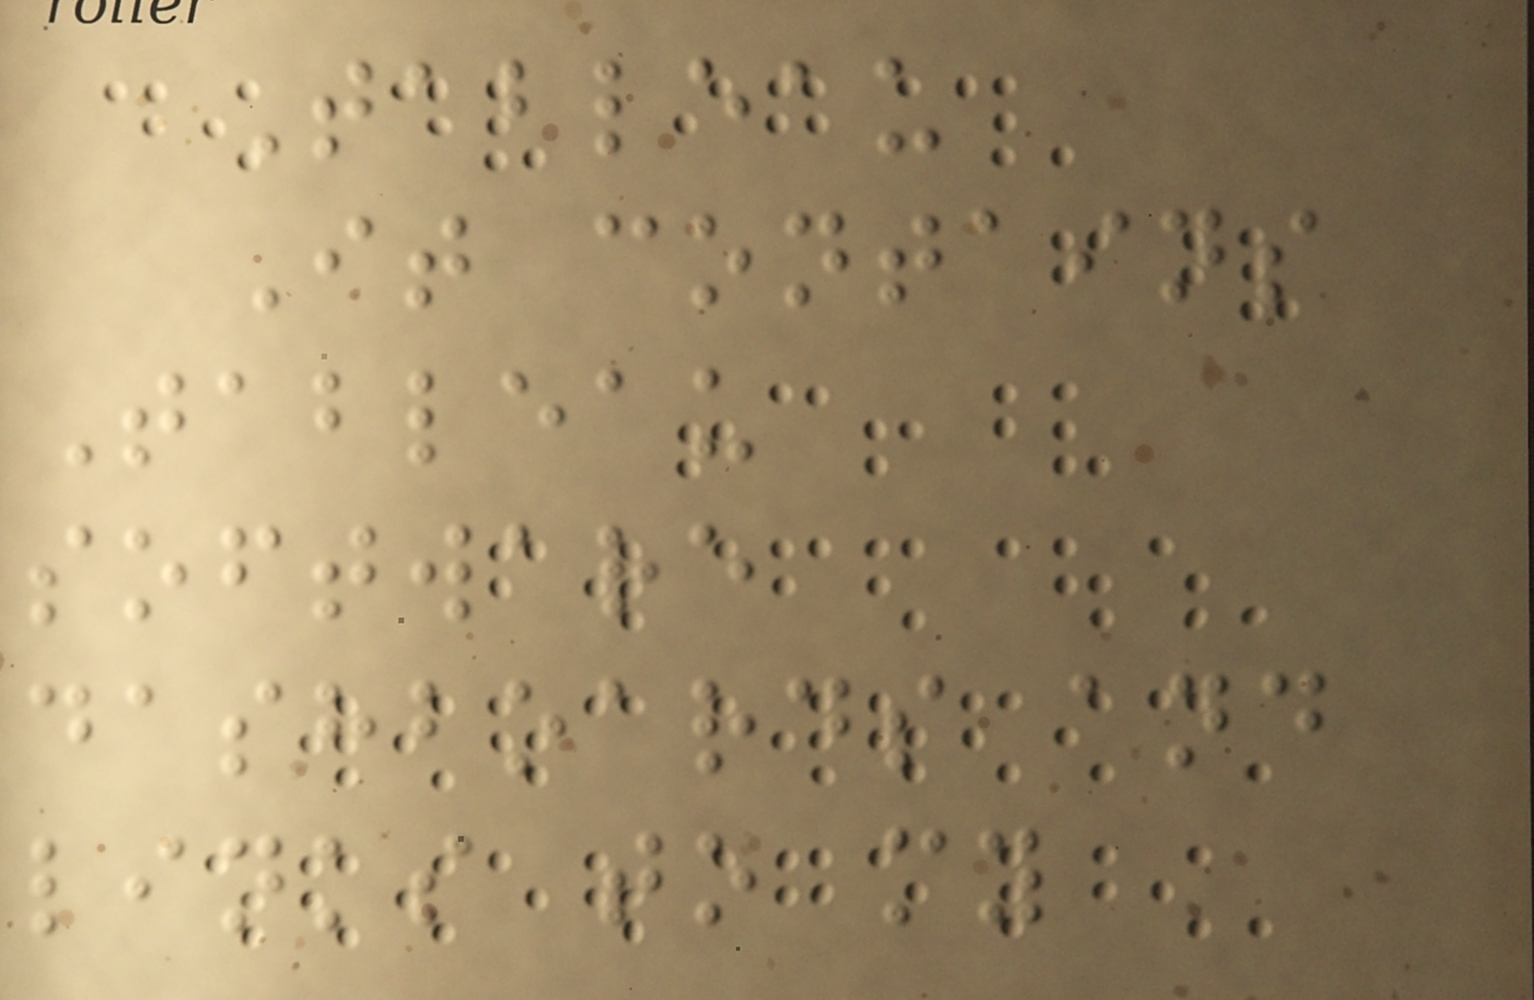Tableau
It contains
Tableau
software
dashboards and
links to my
